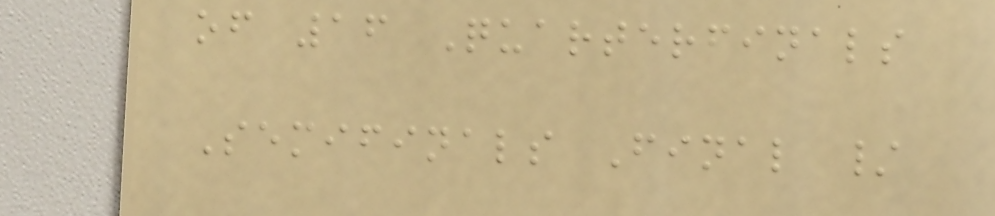of 16 Quarterfinals
Semifinals Final /
